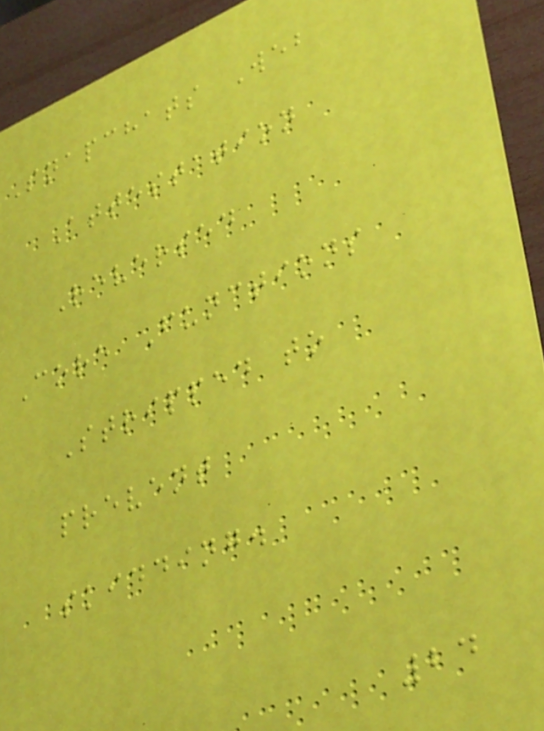Snapchats Web
Attestation
Reversed
Core Functions
Stripped to
prevent
skidding.
24
